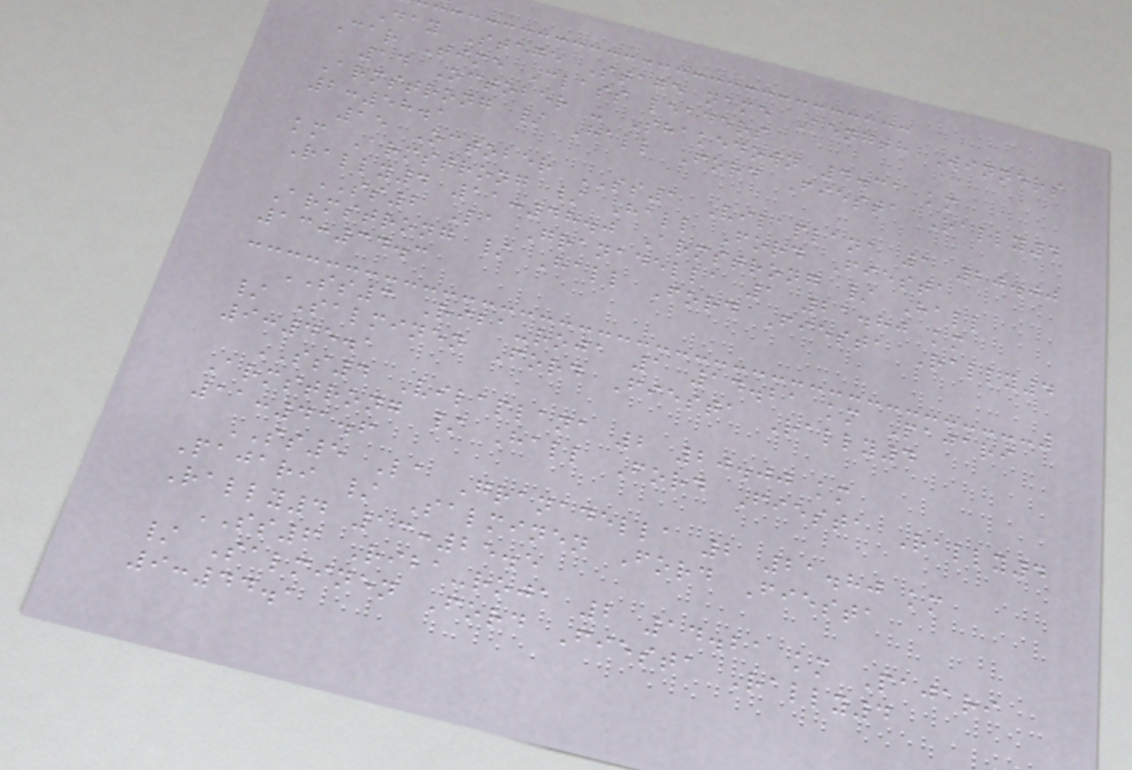Day Stage Stage name Length Winners
Car Time Class leaders
14 October - Shakedown 4.31 km
Armstrong / Hall Ford Fiesta Rally4
2:58.1
15 October SS1 Vilaplana 1 20.00
km Armstrong / Hall Ford Fiesta
Rally4 11:48.0 Armstrong / Hall
SS2 La Granadella 1 21.80 km
Armstrong / Hall Ford Fiesta Rally4
13:34.3
SS3 Riba-roja 1 14.21 km Pajari
/ Salminen Ford Fiesta Rally4
9:45.1
SS4 Vilaplana 2 20.00 km
Armstrong / Hall Ford Fiesta Rally4
11:41.6
SS5 La Granadella 2 21.80 km
Pajari / Salminen Ford Fiesta
Rally4 13:25.5
SS6 Riba-roja 2 14.21 km Pajari
/ Salminen Ford Fiesta Rally4
9:44.1
